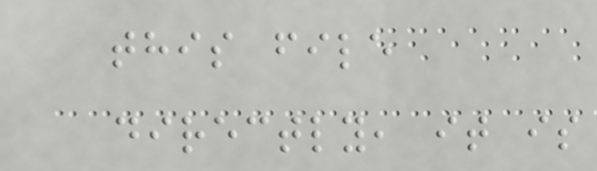this file
directly, it is
